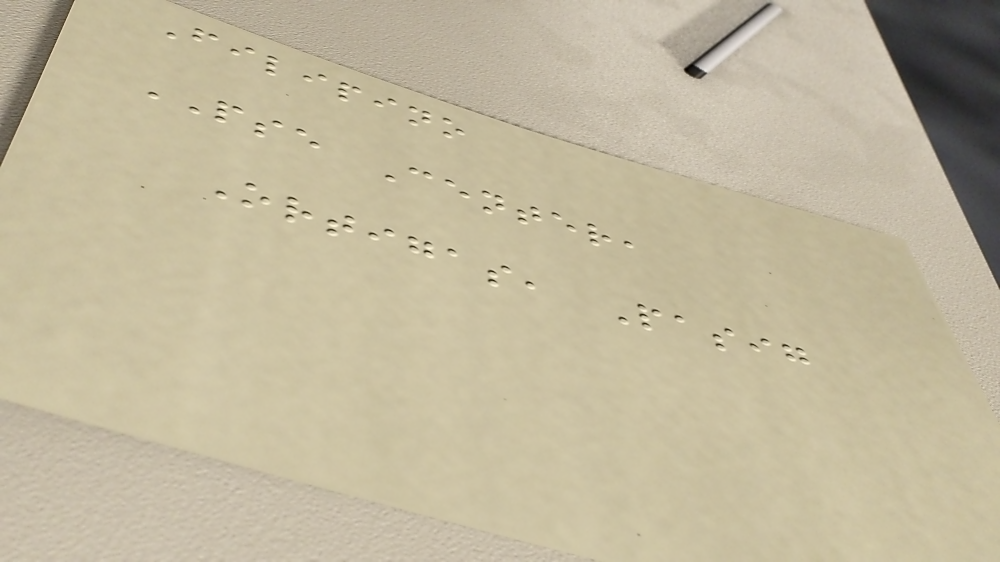Filipino
PSE Center,
Ortigas, Pasig
